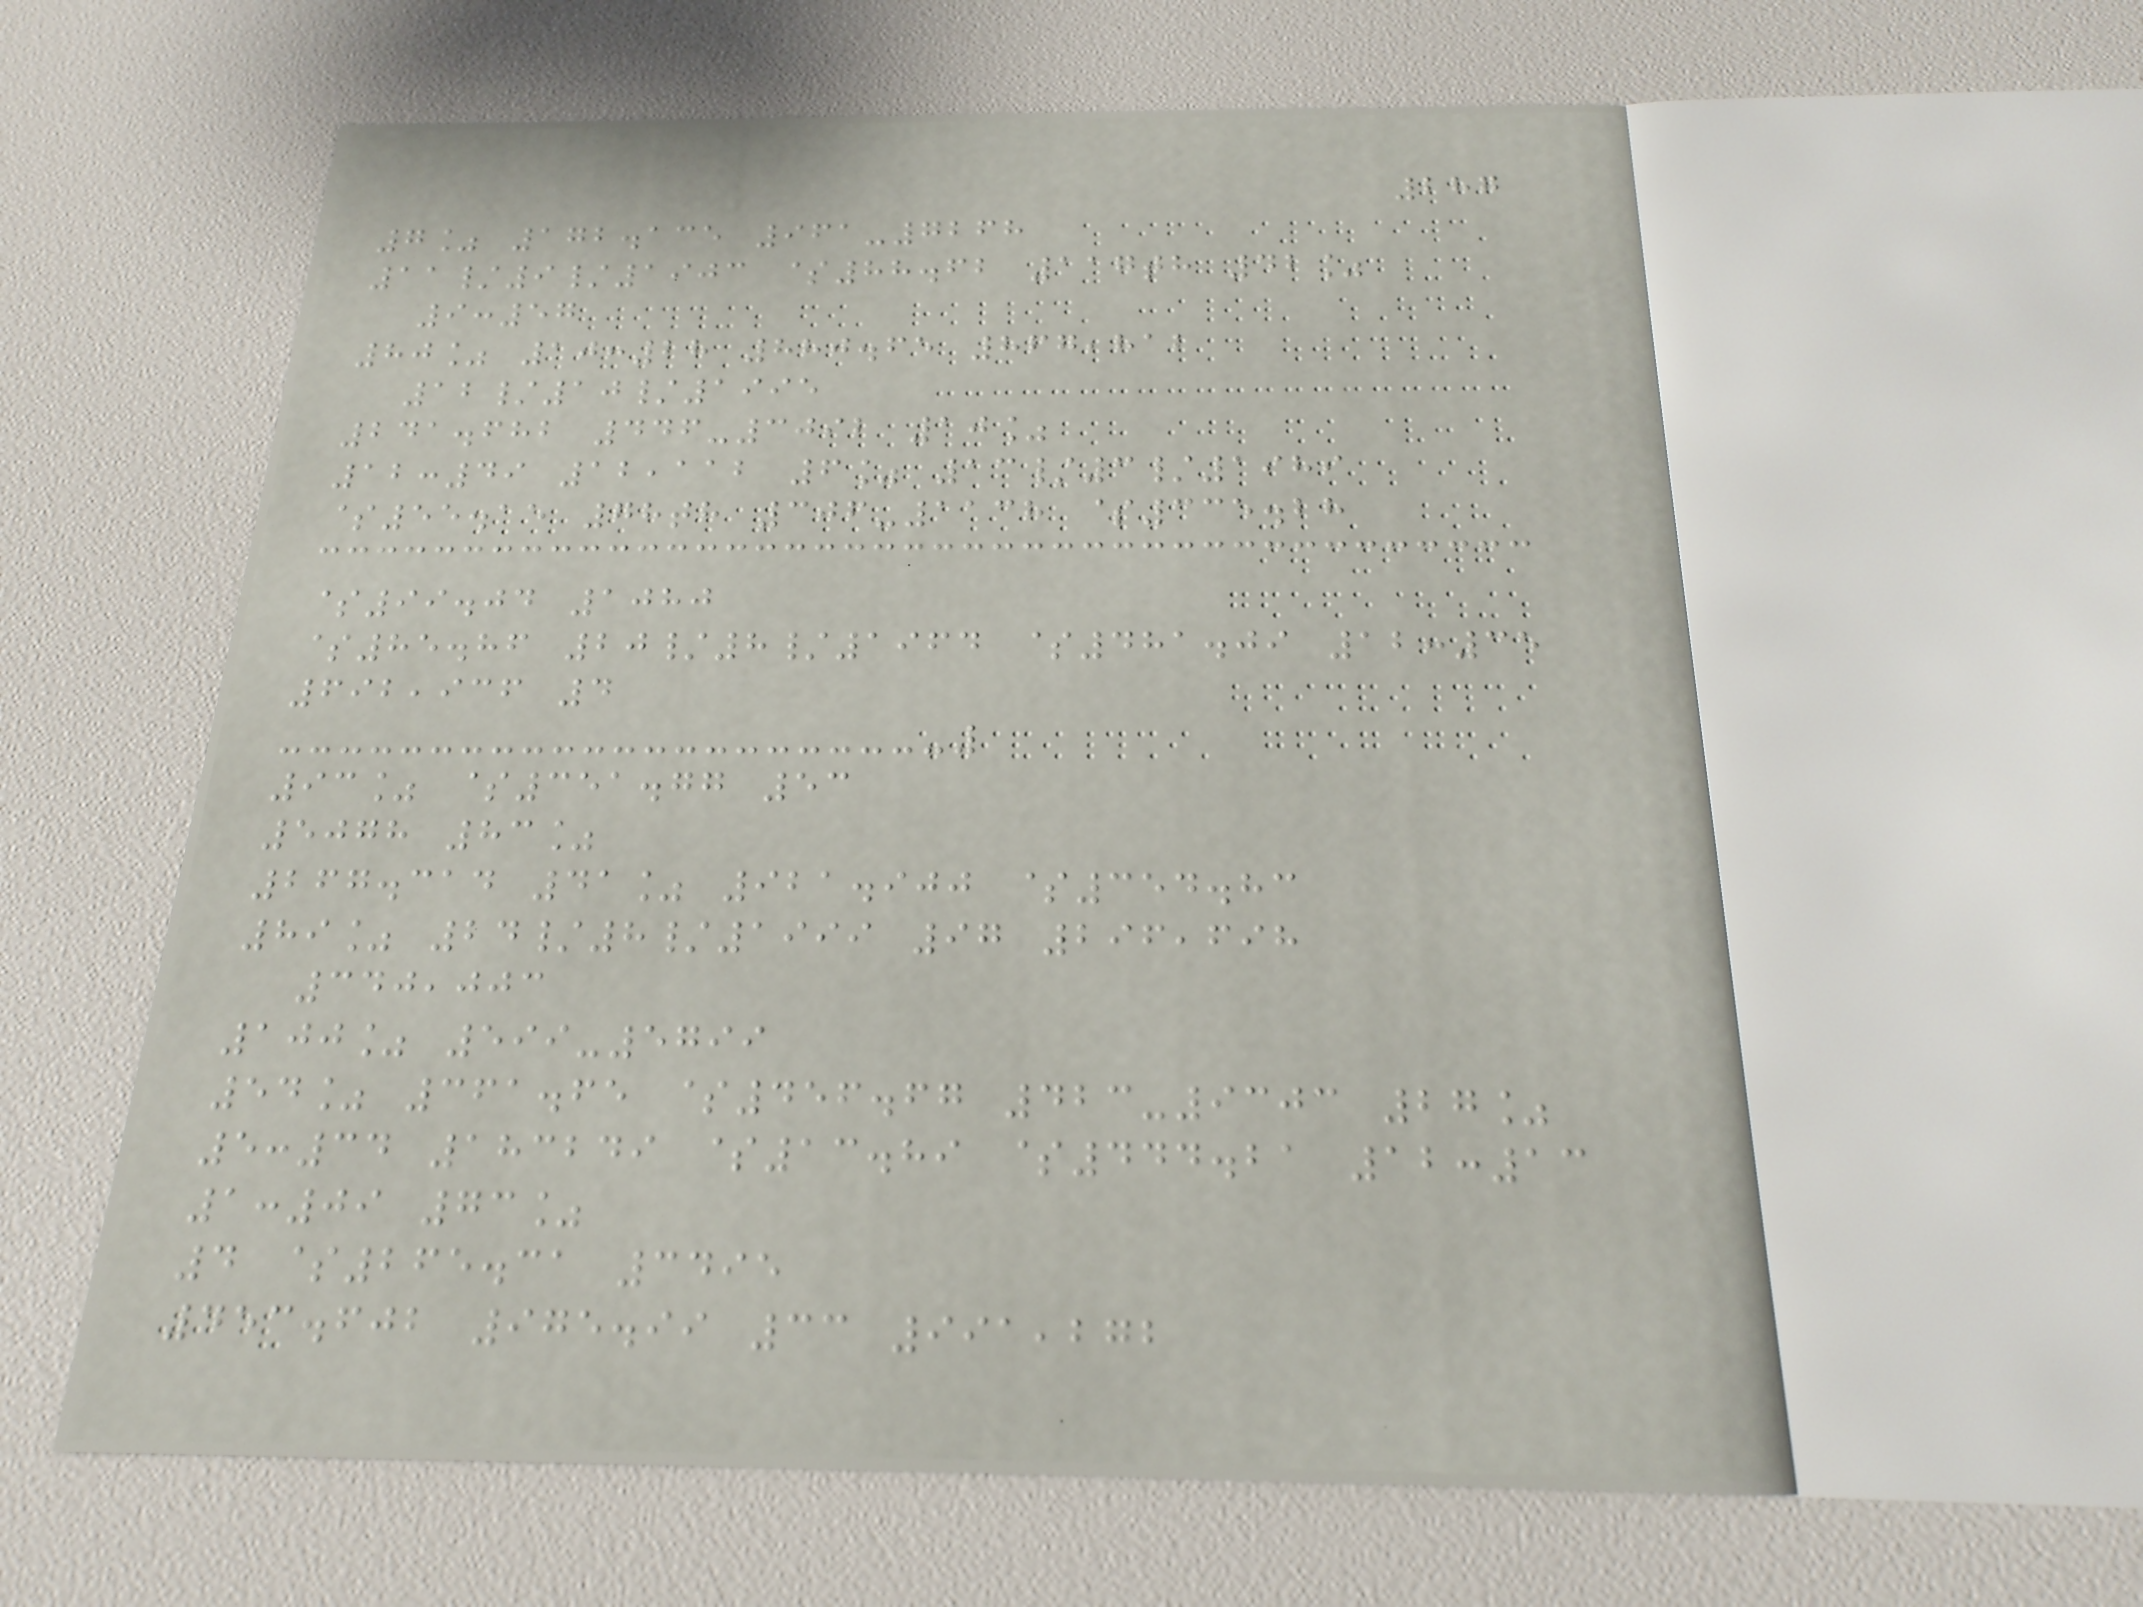287
7% 172.135 961-7268
11/9/1903 $88.62 117th 42%
9:57
80% 10:28 880.65 867,812
12/10/1995
241.682 446-3092 10%
12:49 12,112 6% 13/3/1989
$55.15 78th 306-1138 $335.28
$99.04 1080
$85.86 20/8/1964 $481.09 12:35
692,936 4
93% $351.77 53
5078 83%
267.314 41% 921.900 $354.83
89% 24/8/1999 97 296,698
340,003
100% 599-5799
54% 361.65 $456.67 423-9303 27%
5:34 183249 $13.89 $444.21 12:13
1:09 73%
4 $265.31 3495
453.602 975.99 33 991,272
